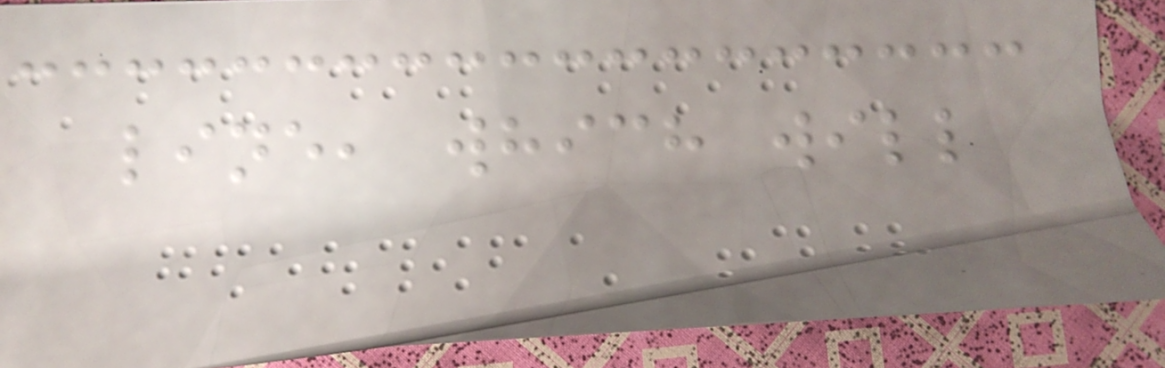line, which will
